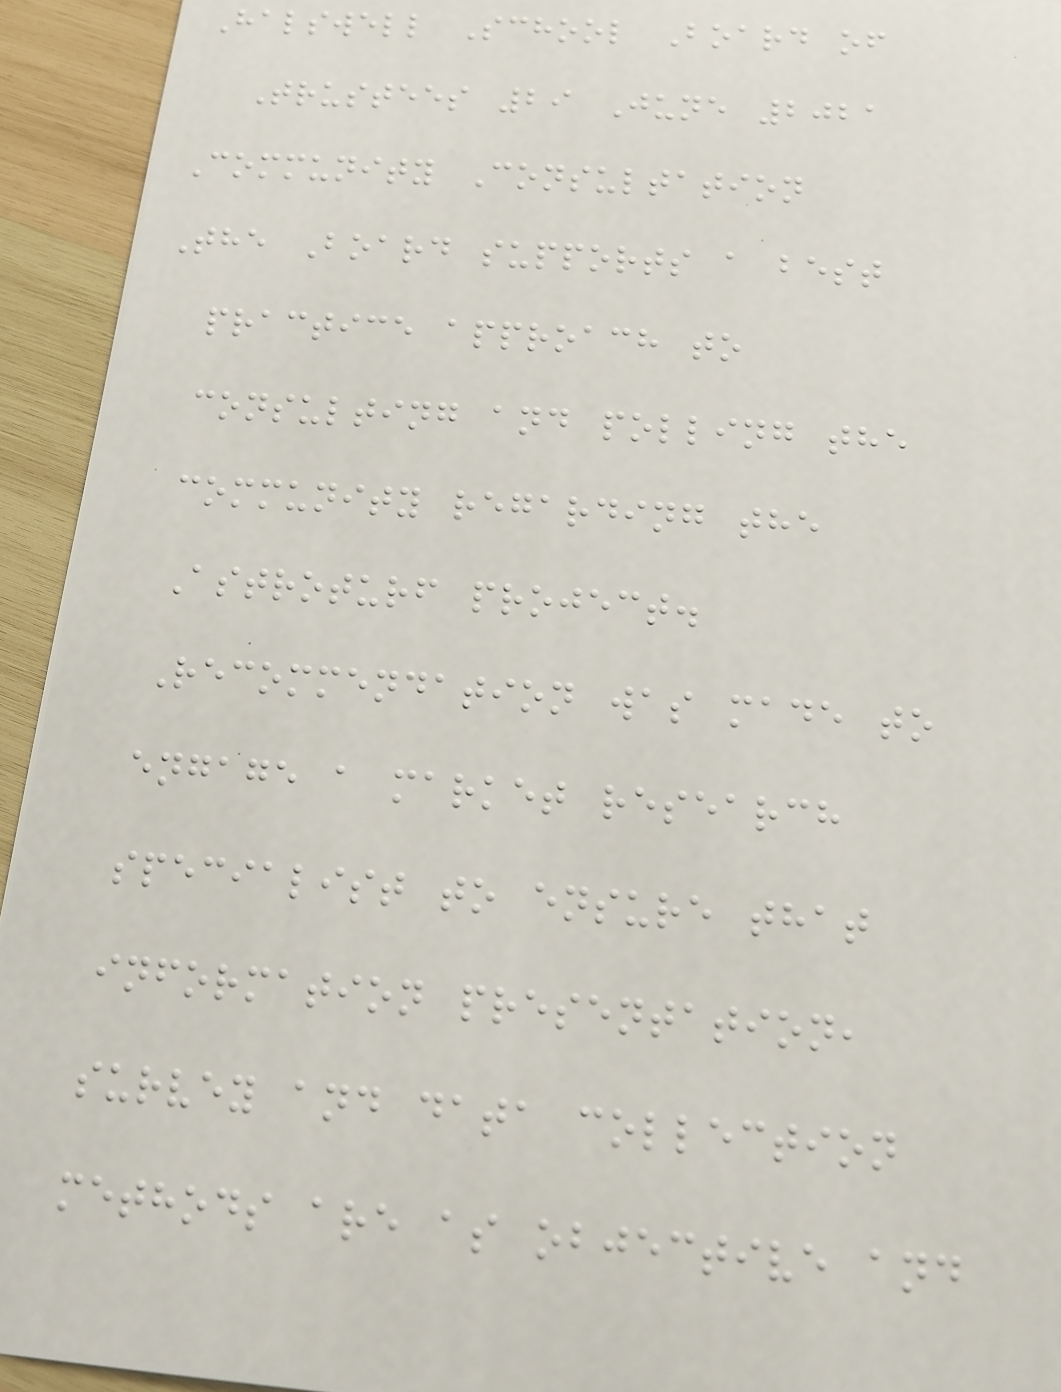Halswell School Board of
Trustees 29 June 2021
Community Consultation
The Board supports a best
practice approach to
consulting and polling the
community regarding the
Astroturf project.
Recommendation was made to
engage a market research
specialist to ensure that
information presentation,
survey and data collection
methods are as objective and
